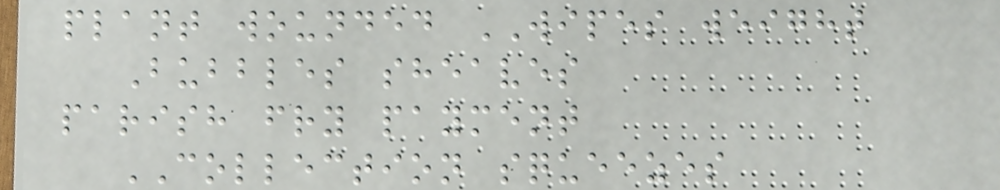plant wounded WIPES weight
Bubbles sheaves
parish fry payment
COLLECTION squeezes
